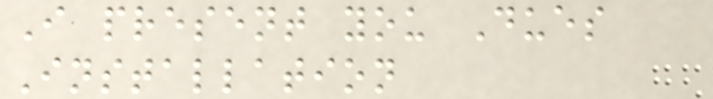I present you Dues
Installation
